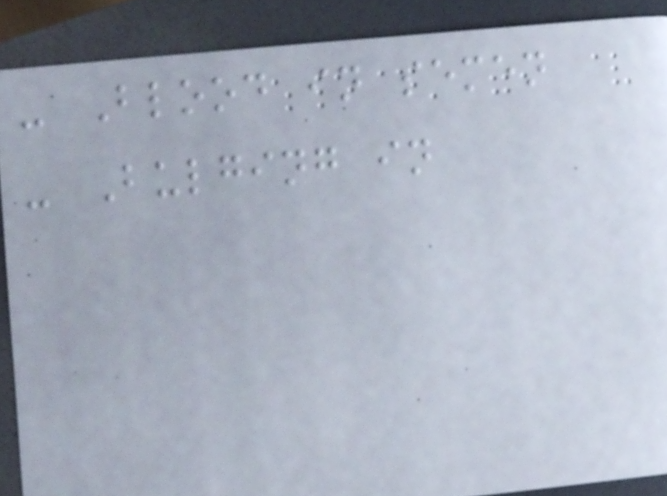- Blood in semen
- Bulging in
